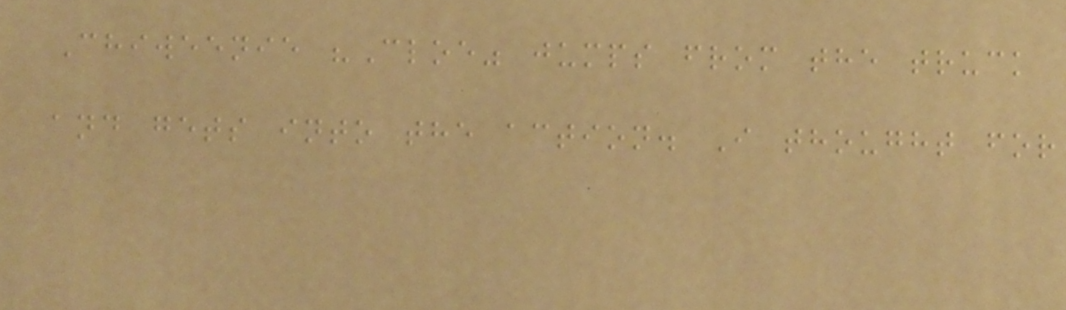Chiweenie "Cloe" jumps from the truck
and gets into the action. I thought for
